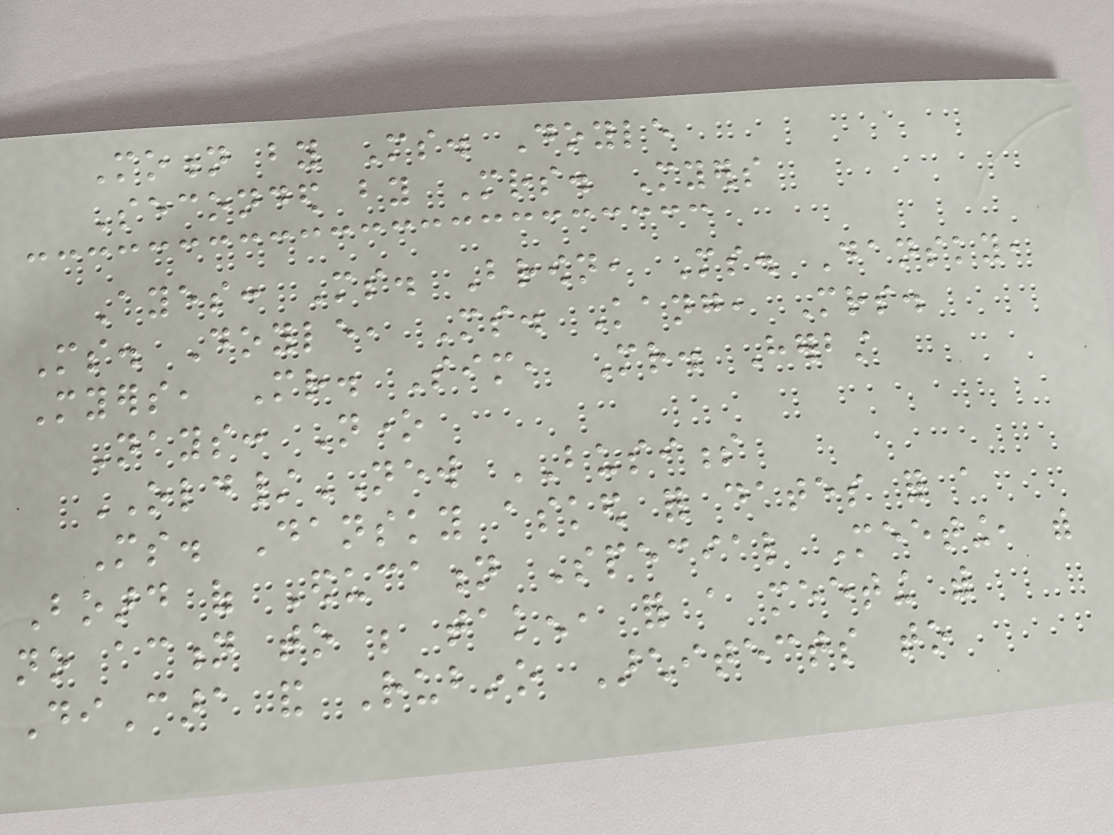Motion by Ms. Doyle
Seconded by Mrs. Myers
Ayes: Ms. Brown, Ms. Dansky,
Ms. Doyle, Ms. Kang, Mrs.
Myers, Mr. Sim, Mr. Herbst
Nays: None
OLD/NEW BUSINESS
Ms. Dansky asked for dates for a
Board of Education Special Meeting, with
no action to be taken, for a meeting with
DiCara and Rubino Architects to
